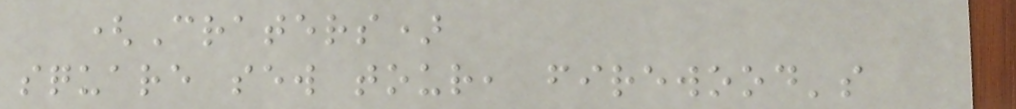(Craters)
square sew tour, firewood's
